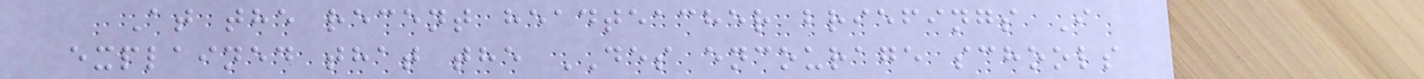At the recent headteacher briefings I
explained that the DES encourage schools
